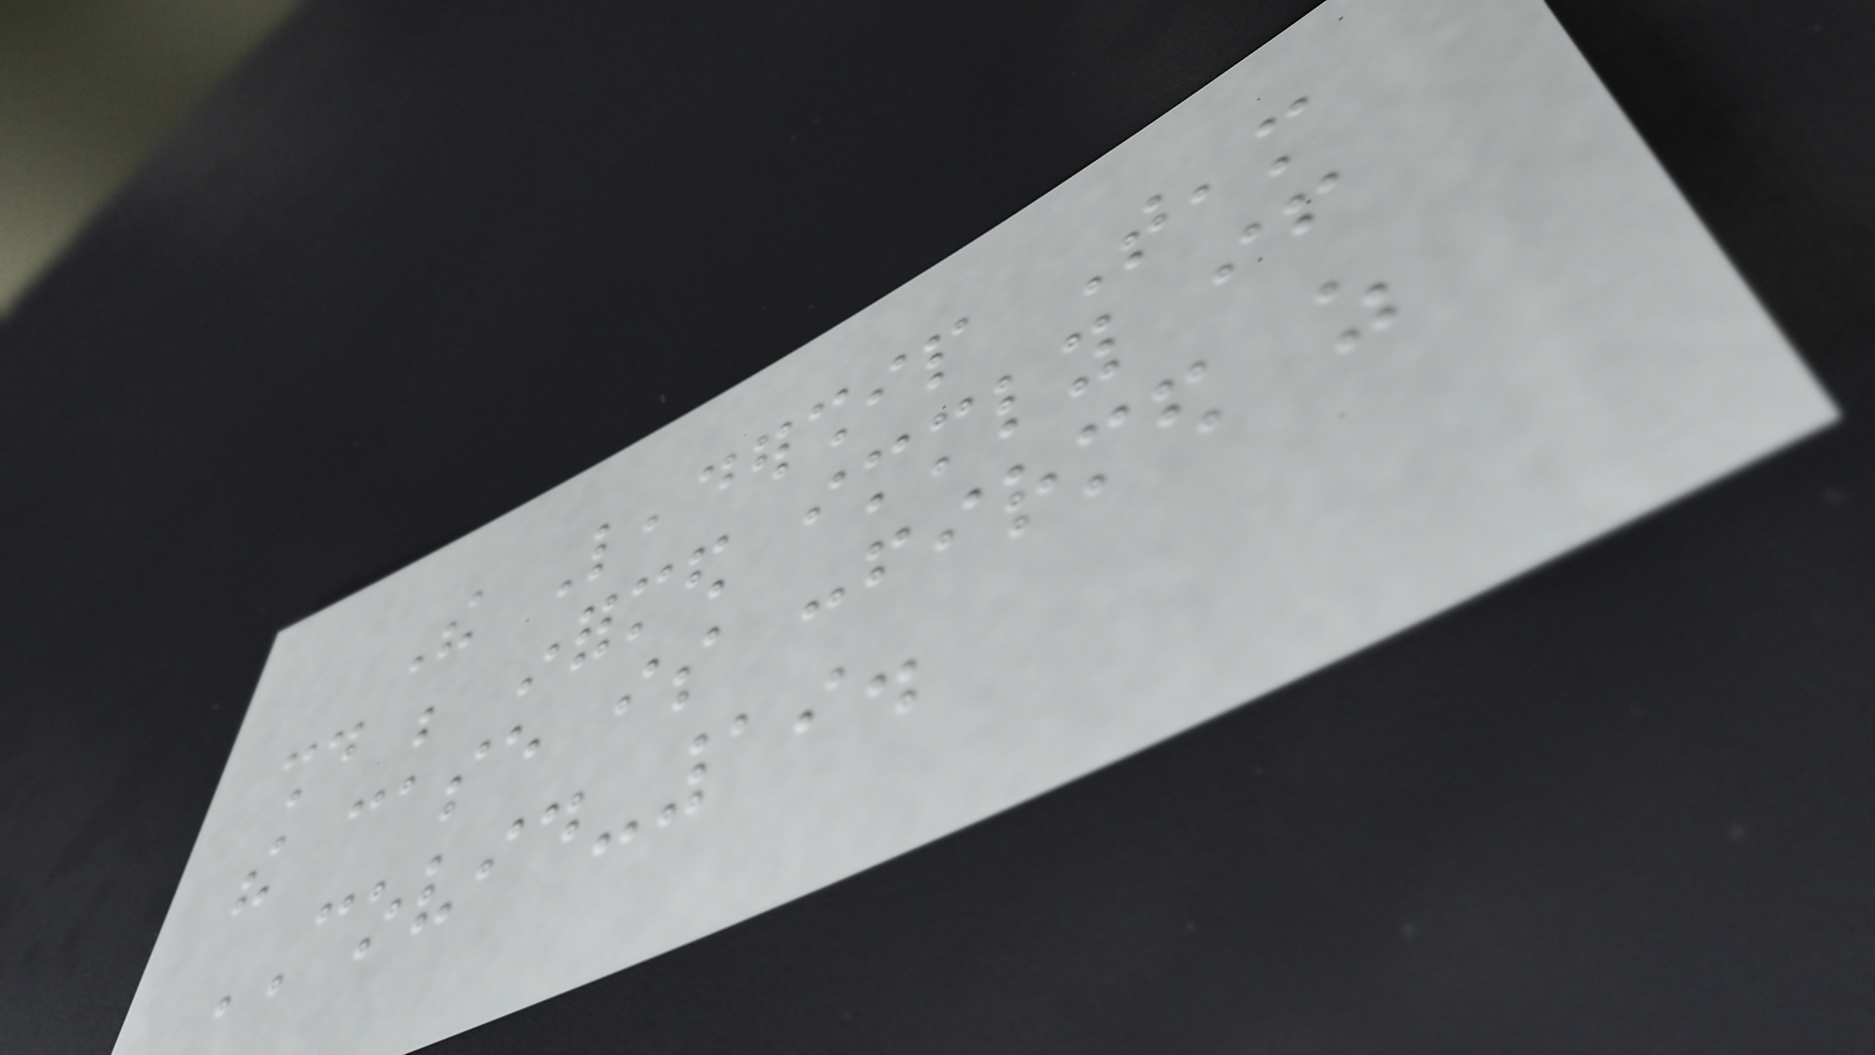The Leadership Team
should be informed immediately if
the case is confirmed as
COVID-19.
